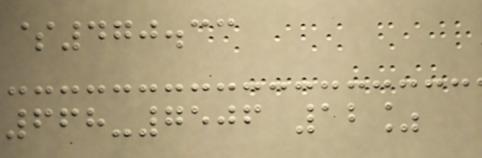$470.33
668-7506 12%
